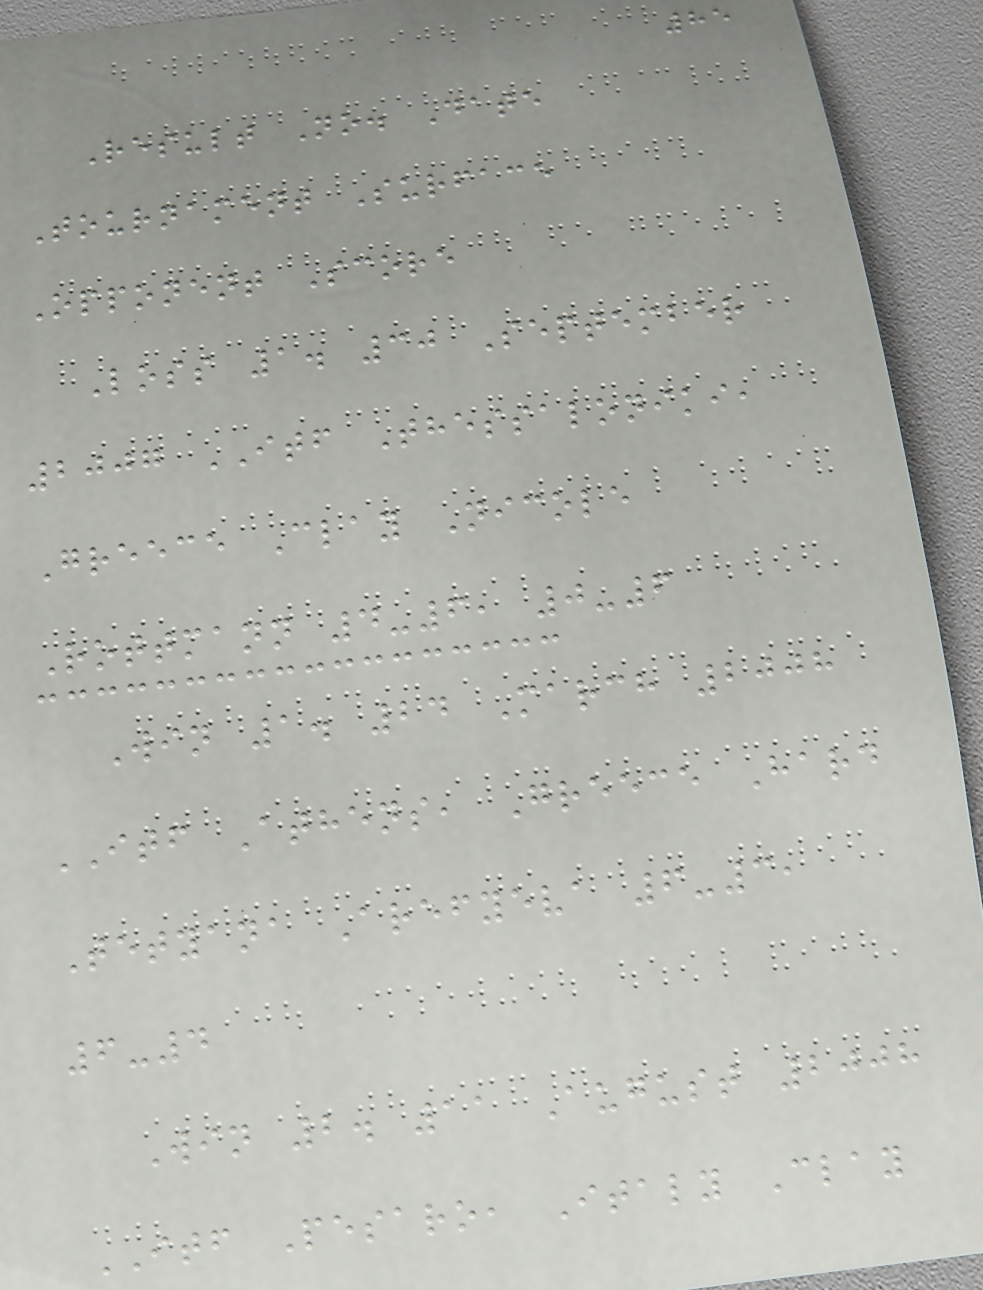85
Result No. Date
Tournament Surface
Opponent Score
Loss 1. 30 September
2007 ITF Thessaloniki,
Greece Clay Nicole
Rottmann 4-6, 0-6
Win 1. 24 March 2008
ITF Athens, Greece Hard
Tetyana Arefyeva 6-3,
6-4
Win 2. 11 August 2008
ITF Pesaro, Italy Clay
